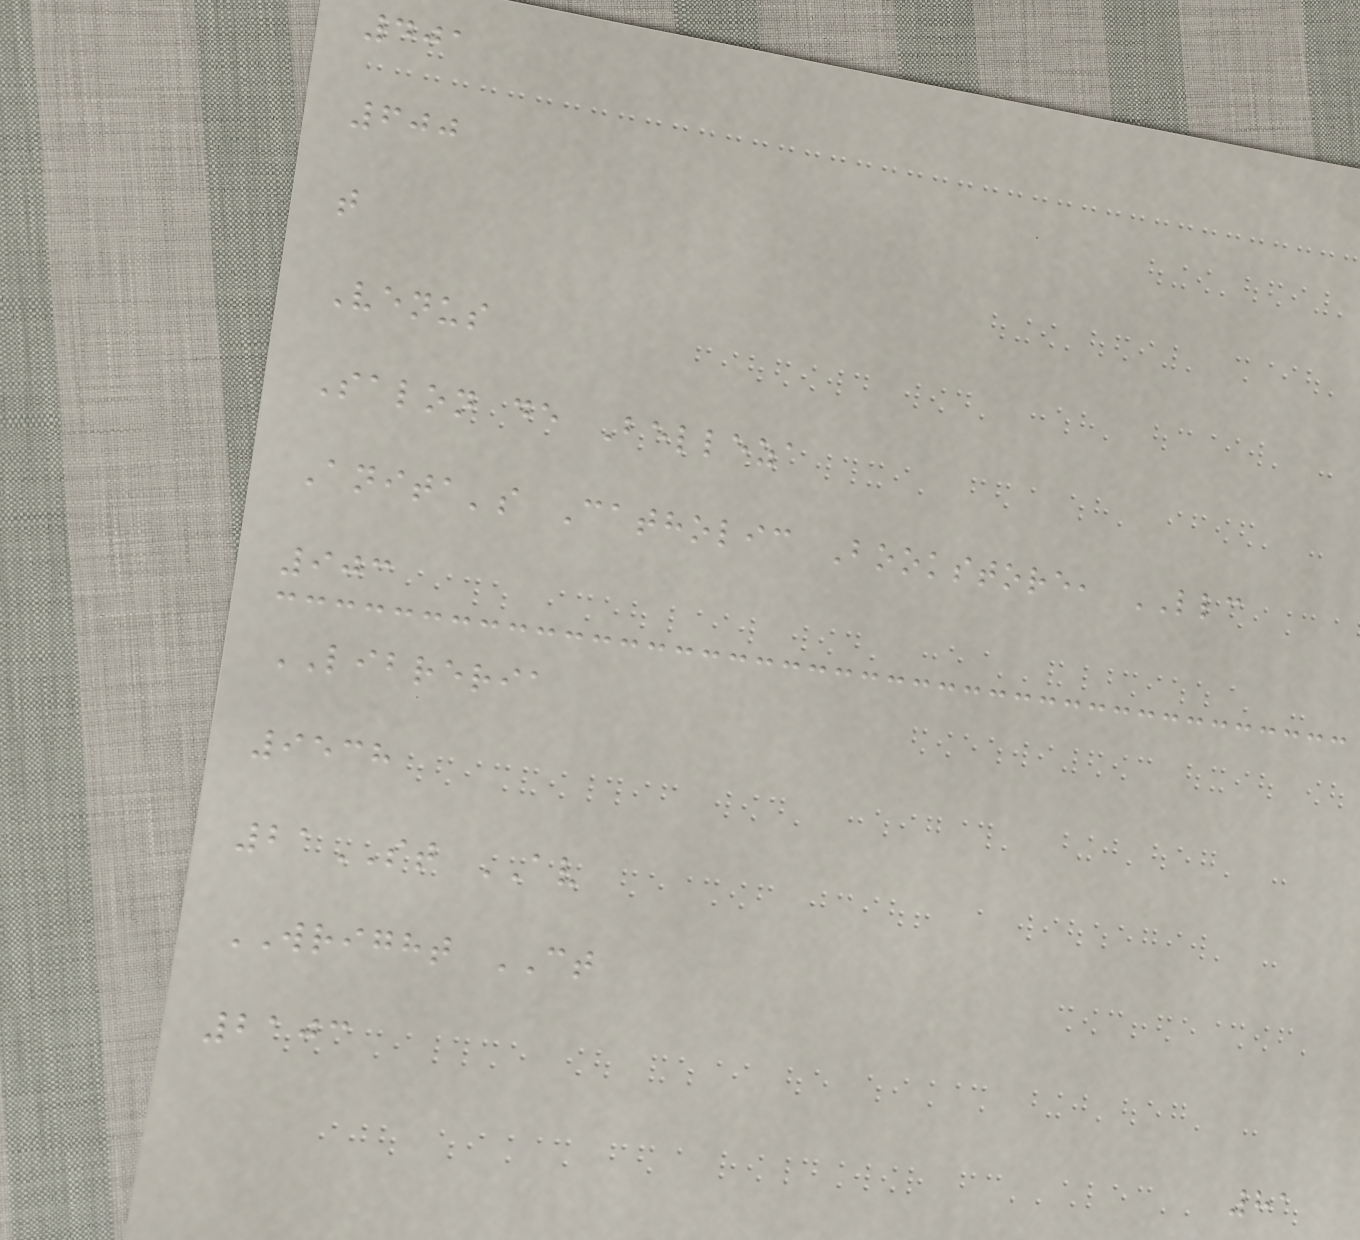401
600
t
Venus
Salon de Belleza
Anita's Catholic Bookstore, LLC
903
LIBRERIA
9538
21ST AV
WRIGHT CT
2103
81
